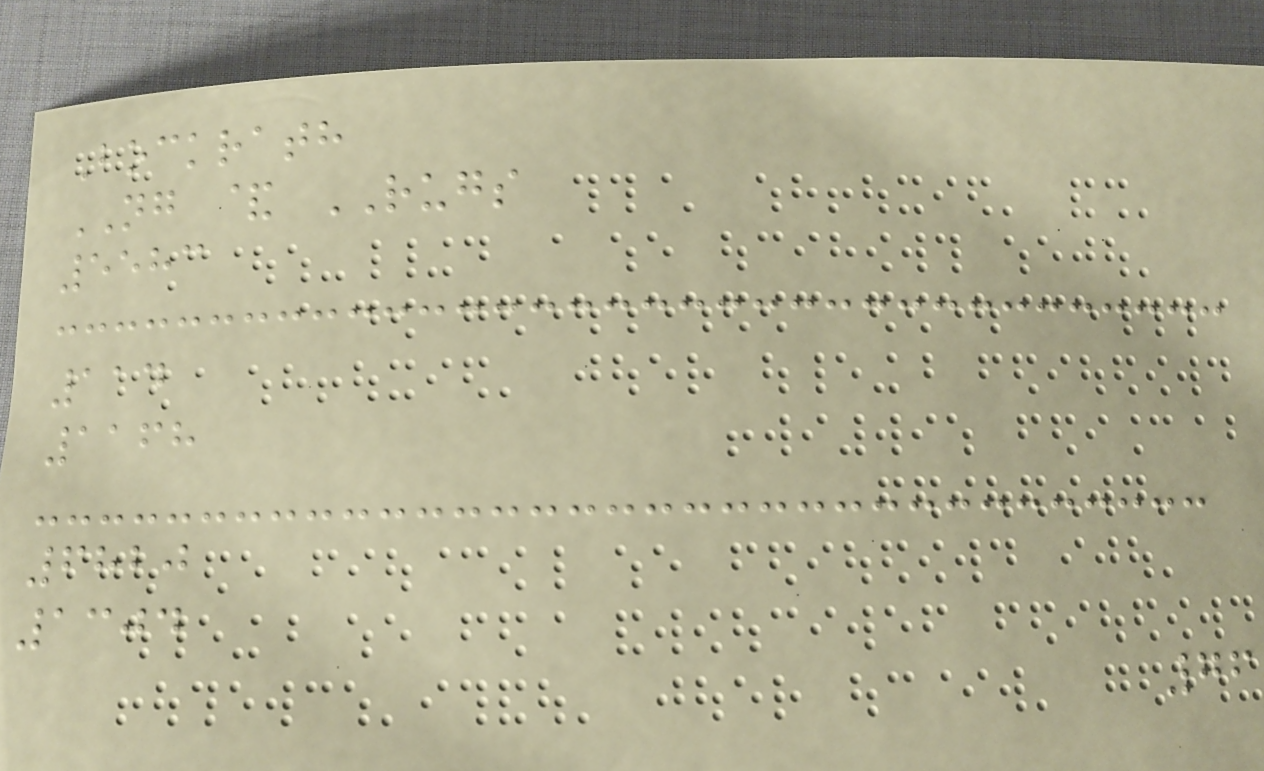Bockrath
NG & RUGS
5583
114
1168
6820
1304
76
